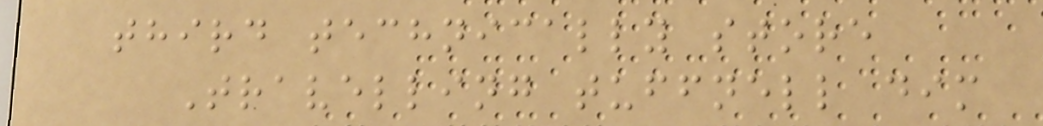third technically store
Travelling tuffnell dim
